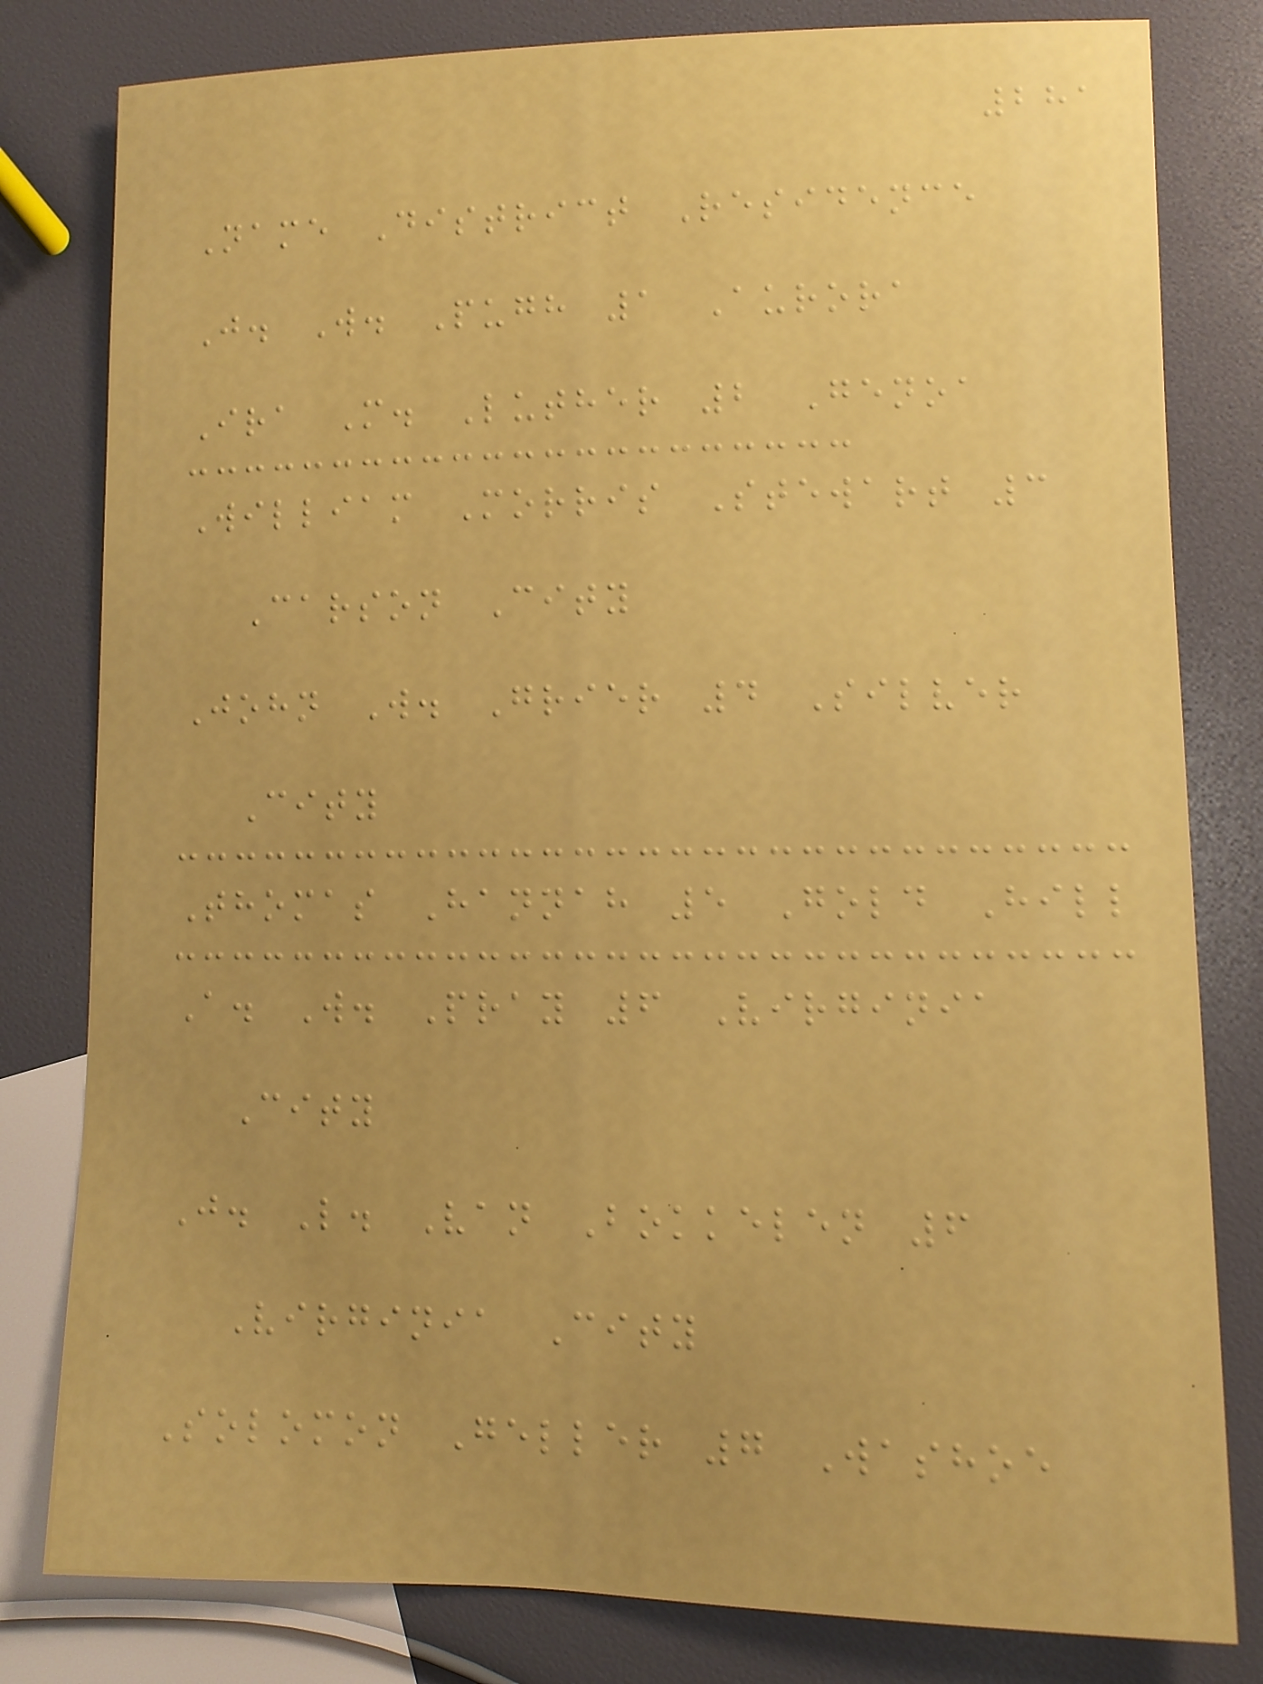281
Name District Residence
J. W. Pugh 1 Aurora
Ira M. Luther 2 Genoa
William Morris Stewart 3
Carson City
John W. Grier 4 Silver
City
Thomas Hannah 5 Gold Hill
A. W. Pray 6 Virginia
City
J. L. Van Bokkelen 6
Virginia City
Solomon Geller 7 Washoe
